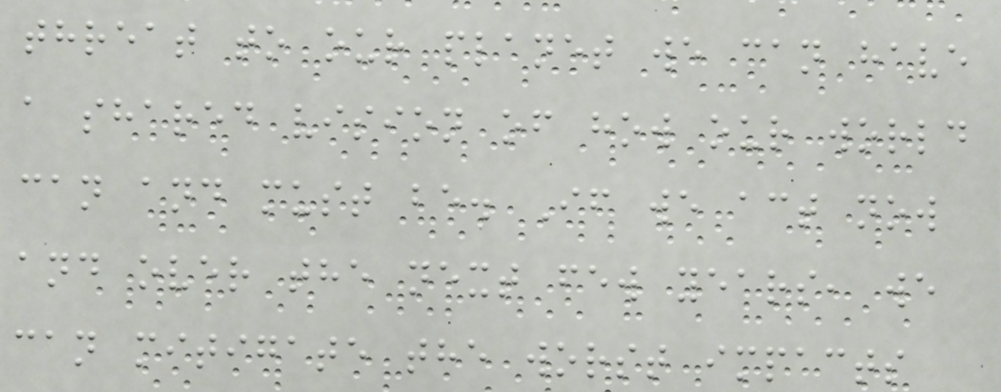threat to our planet we can have
a shared vision of how our world
can and must be. If we act now
and over the next few years, we
can mitigate the worst impacts
